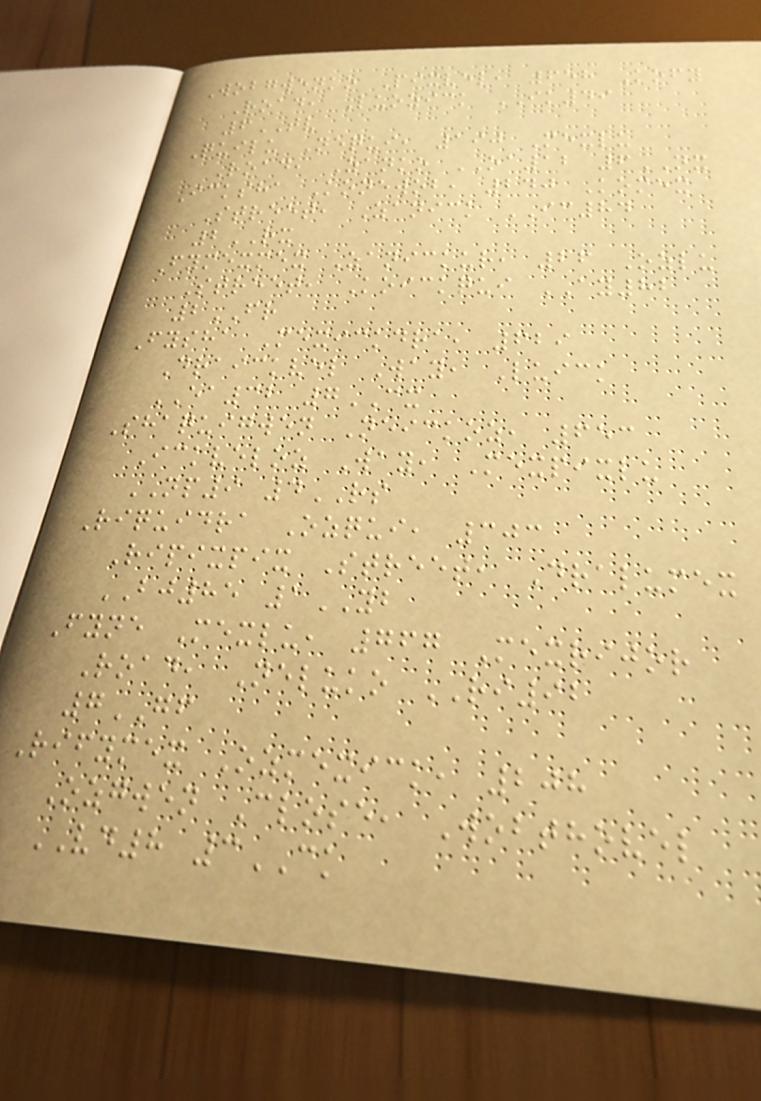Wobgwenko Pixvel, 658 Kofy
Road, Luozick IK49
6TV
Quilu Nequi, 190 Mexlu
Road, Zanko OA12 6NX
Icksha Konewob, 240 Komex
Street, Zanick IC84
2RX
Fymexmex Zanickur, 26 Ozlu
Street, Koickqui AY82
2FR
Fysha Mexickdra, 629
Draickvel Way, Luick
EA32 7CX
Shaquigwen Neickoz, 653
Ickveloz Way, Mexpixlu
NP9 4RS
Riquidra Ozqui, 303
Ripixpix Street, Dralumex
BJ85 1YB
Fyne Mexlu, 767 Mexrijor
Road, Neluko RI92
7GF
Rifymex Ozmexick, 208
Ozgwen Close, Wobthovel
VD8 3CK
